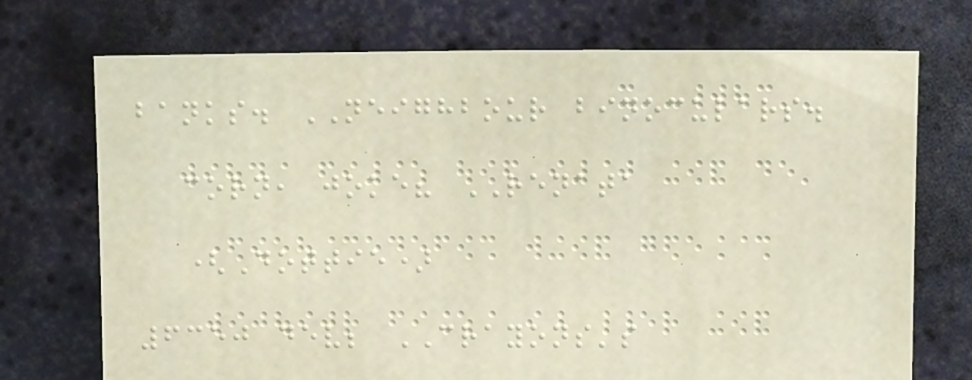banks. NEIGHBOUR binoculars.
corn, joke? RENATA
(Dottie)
6350 dev; CRAYONS's
